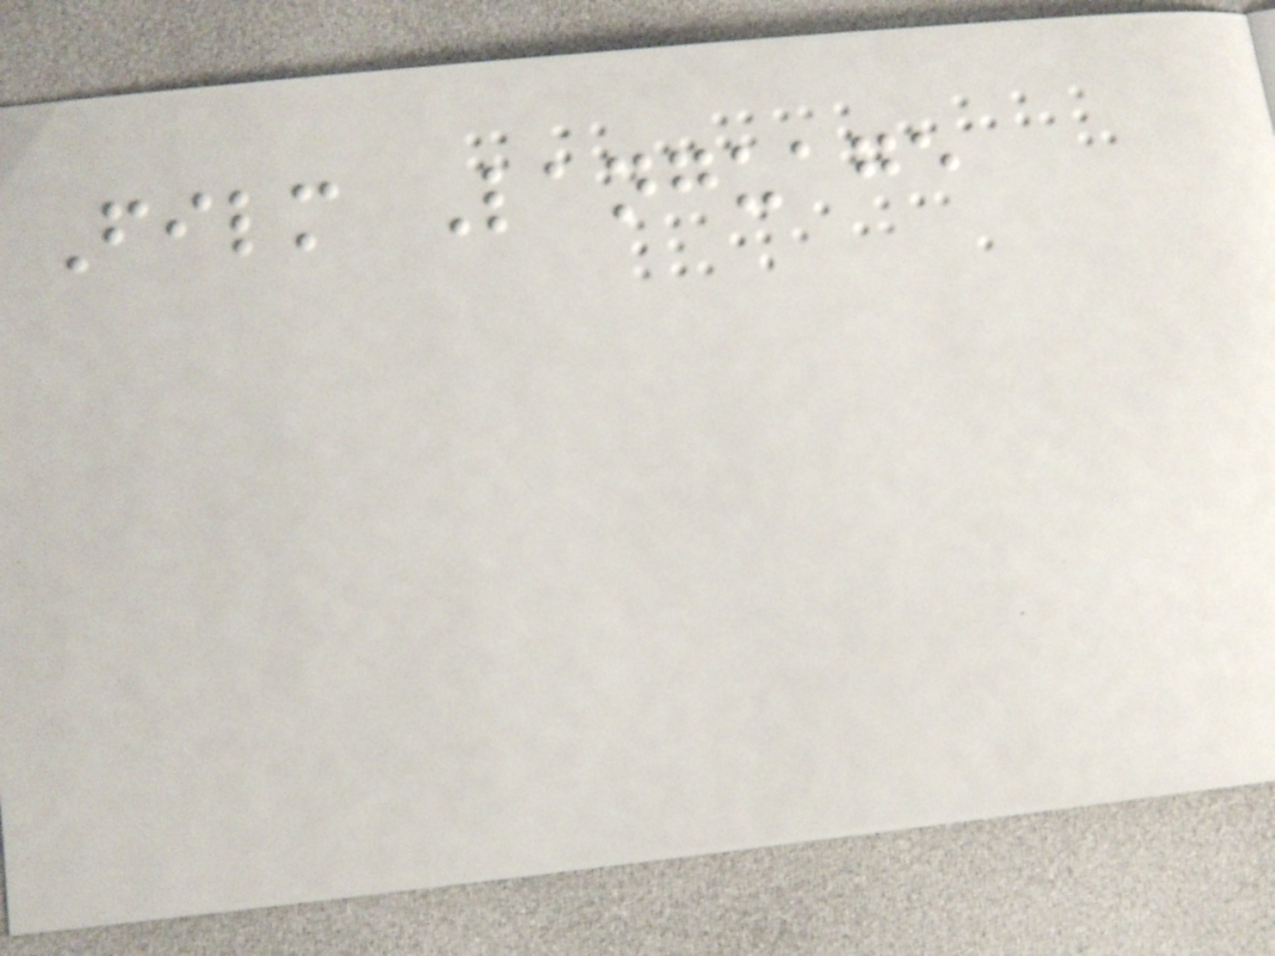Film Language
